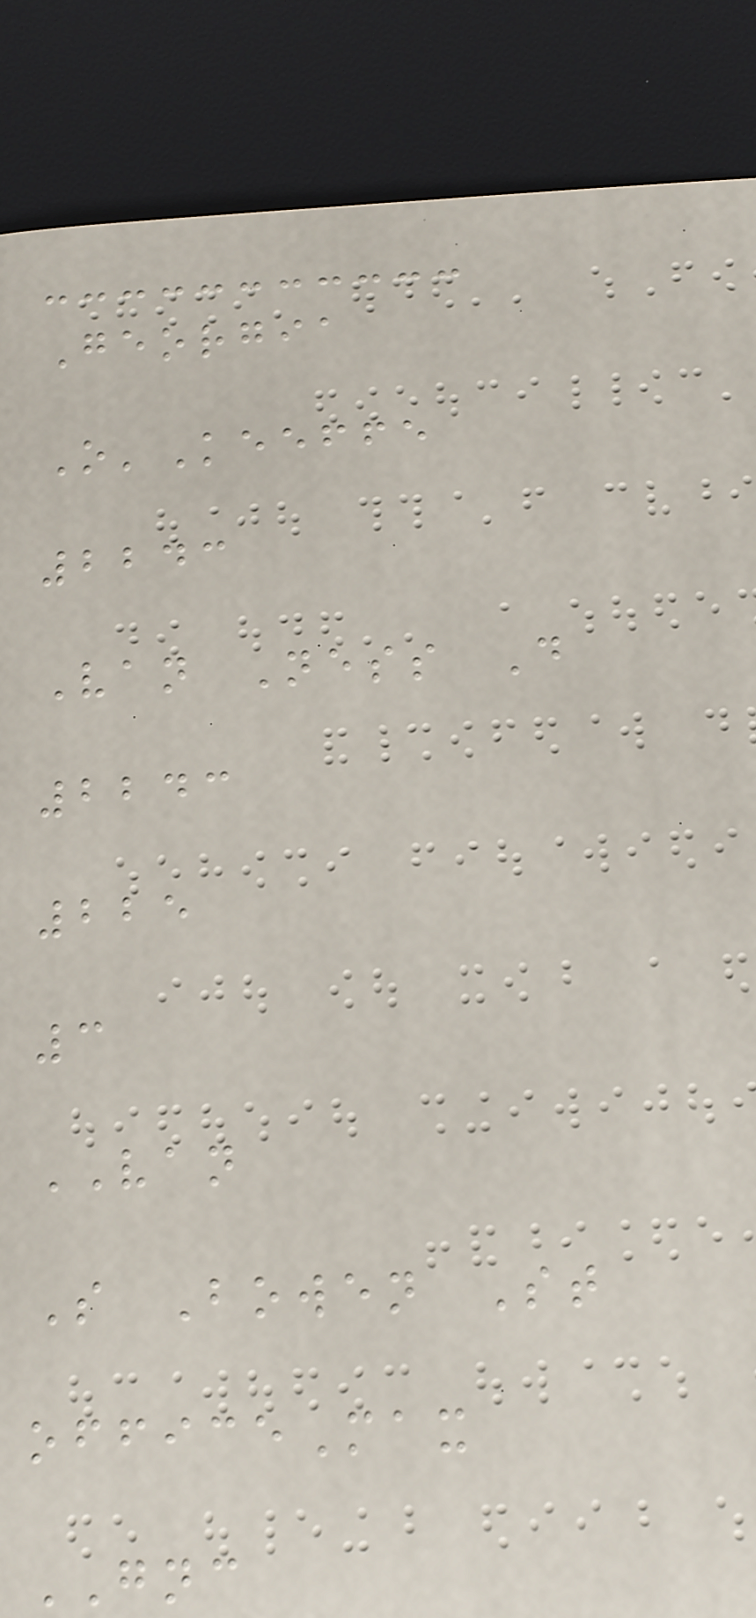Georgia
O'Keeffe
2243
Van Ness D
2243
225
3
VAN
S Bowen St
officeMax
GNC
